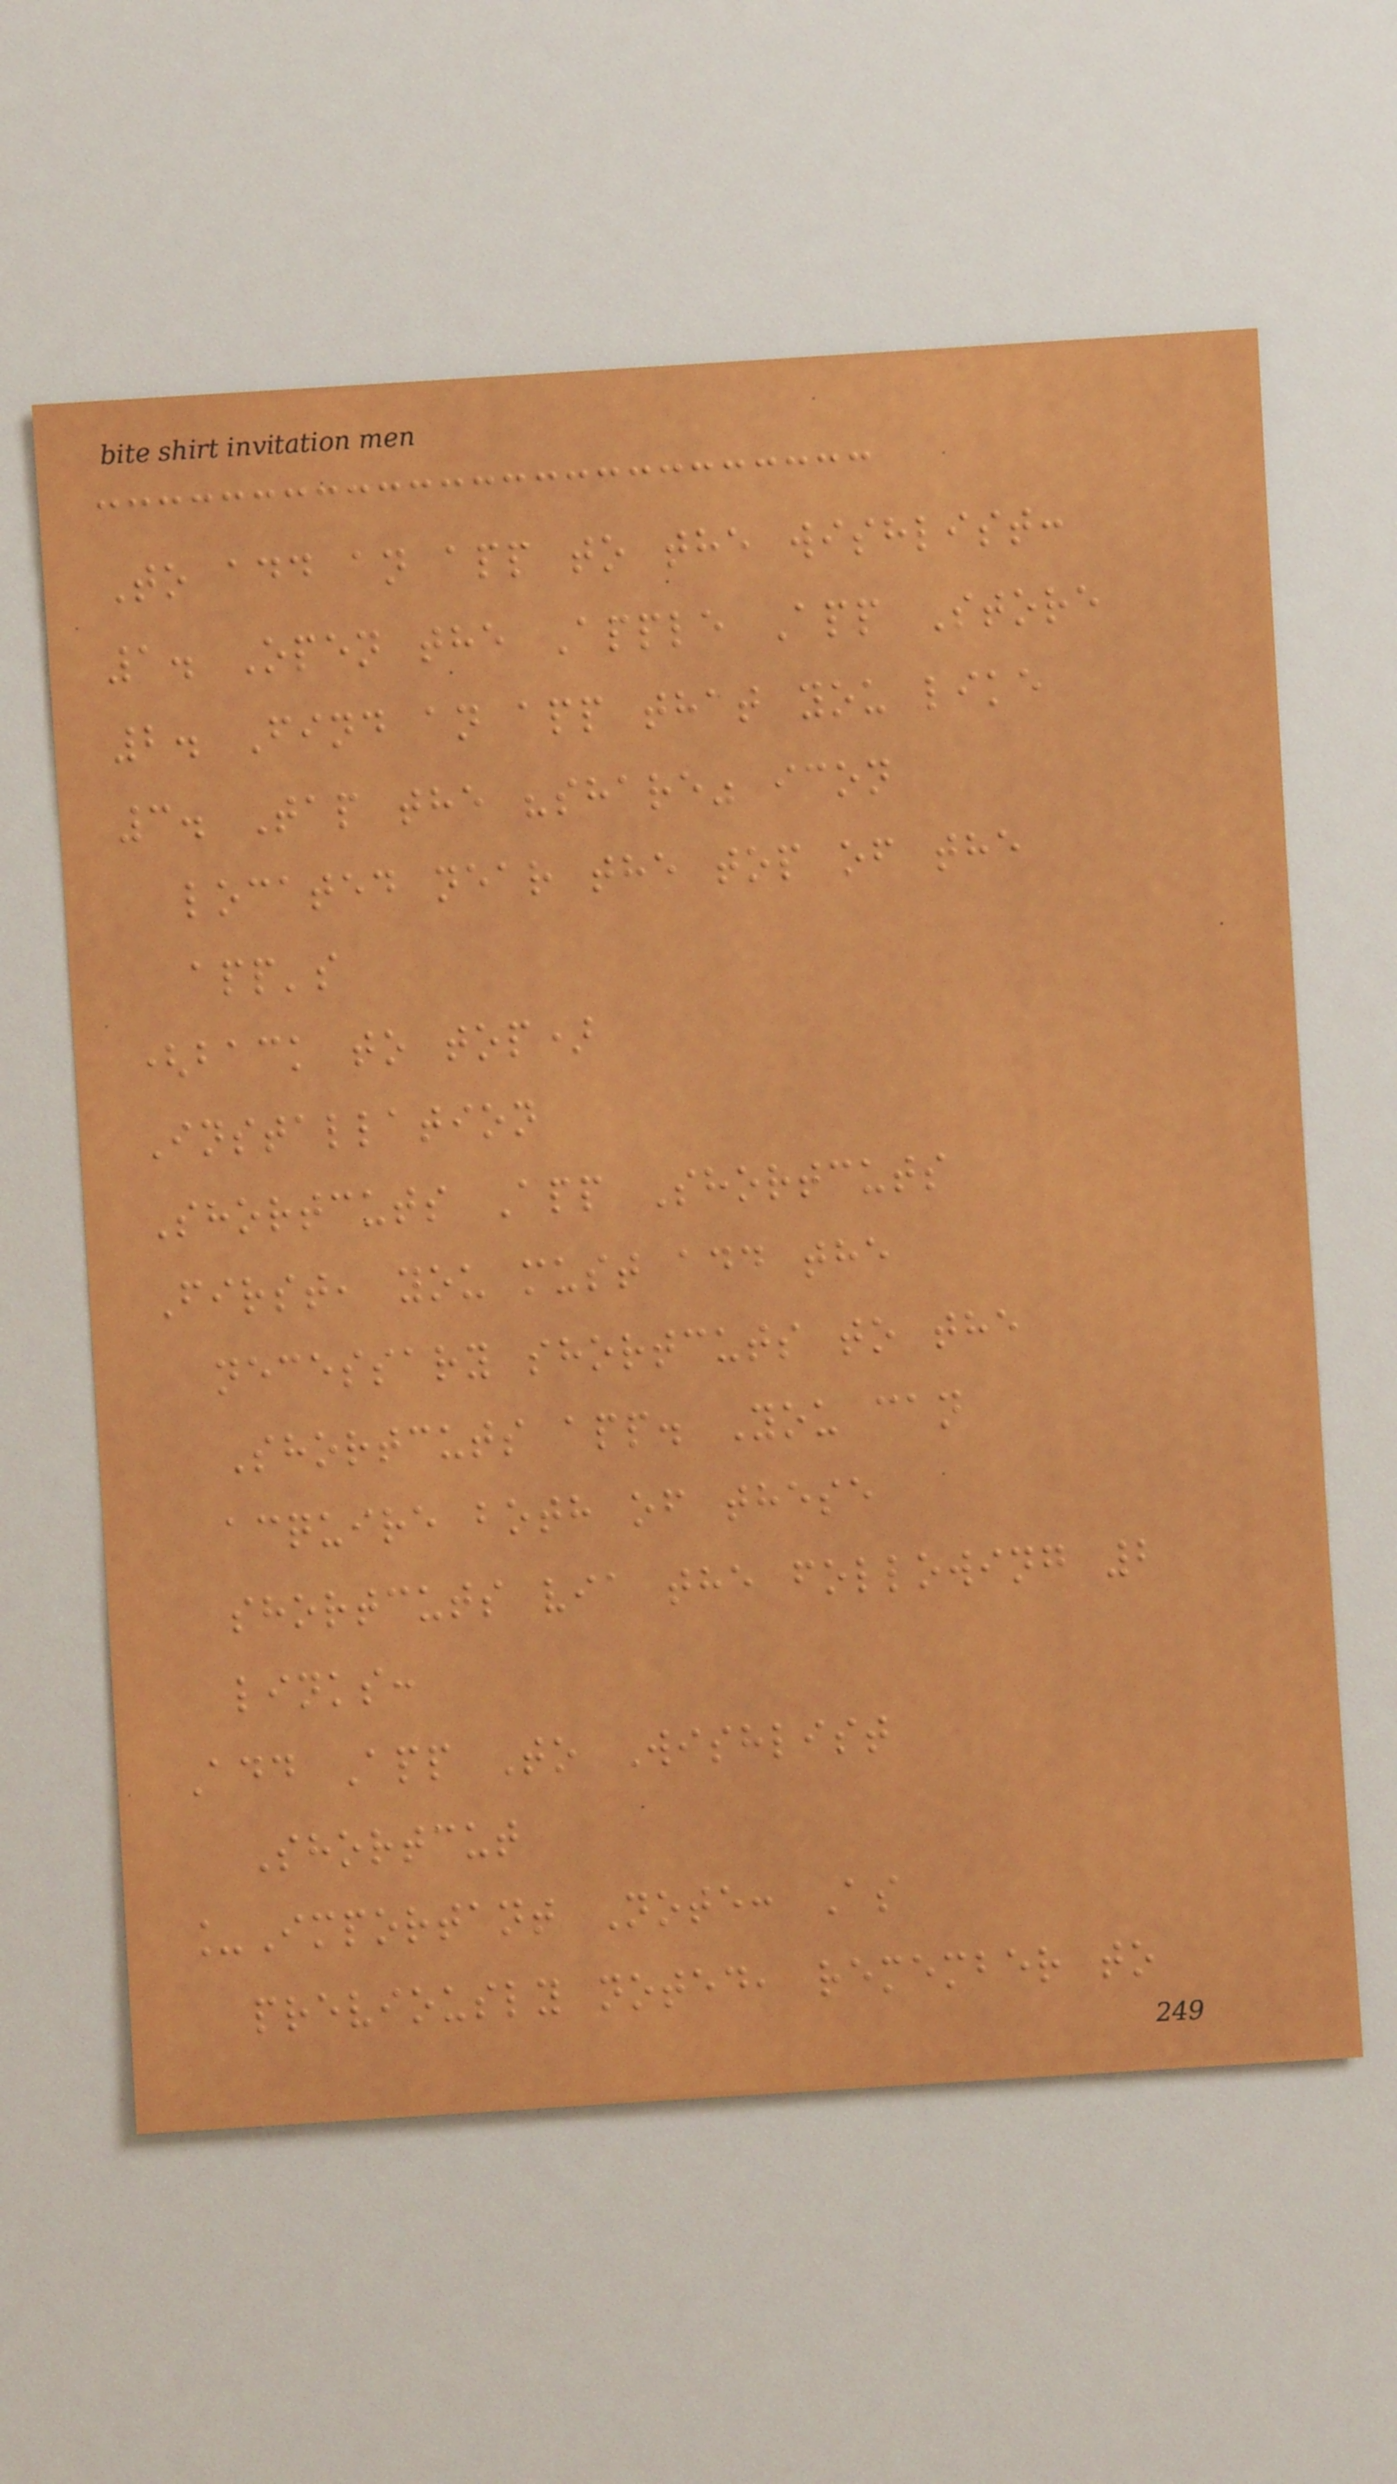To add an app to the wishlist:
1. Open the Apple App Store
2. Find an app that you like
3. Tap the "share" icon
located near the top of the
app's
(back to top)
Installation
Shortcuts App Shortcuts
First, you must add the
necessary shortcuts to the
Shortcuts app. You can
acquire both of these
shortcuts via the following 2
links:
Add App To Wishlist
Shortcut
_Important Note: As
previously noted, remember to
